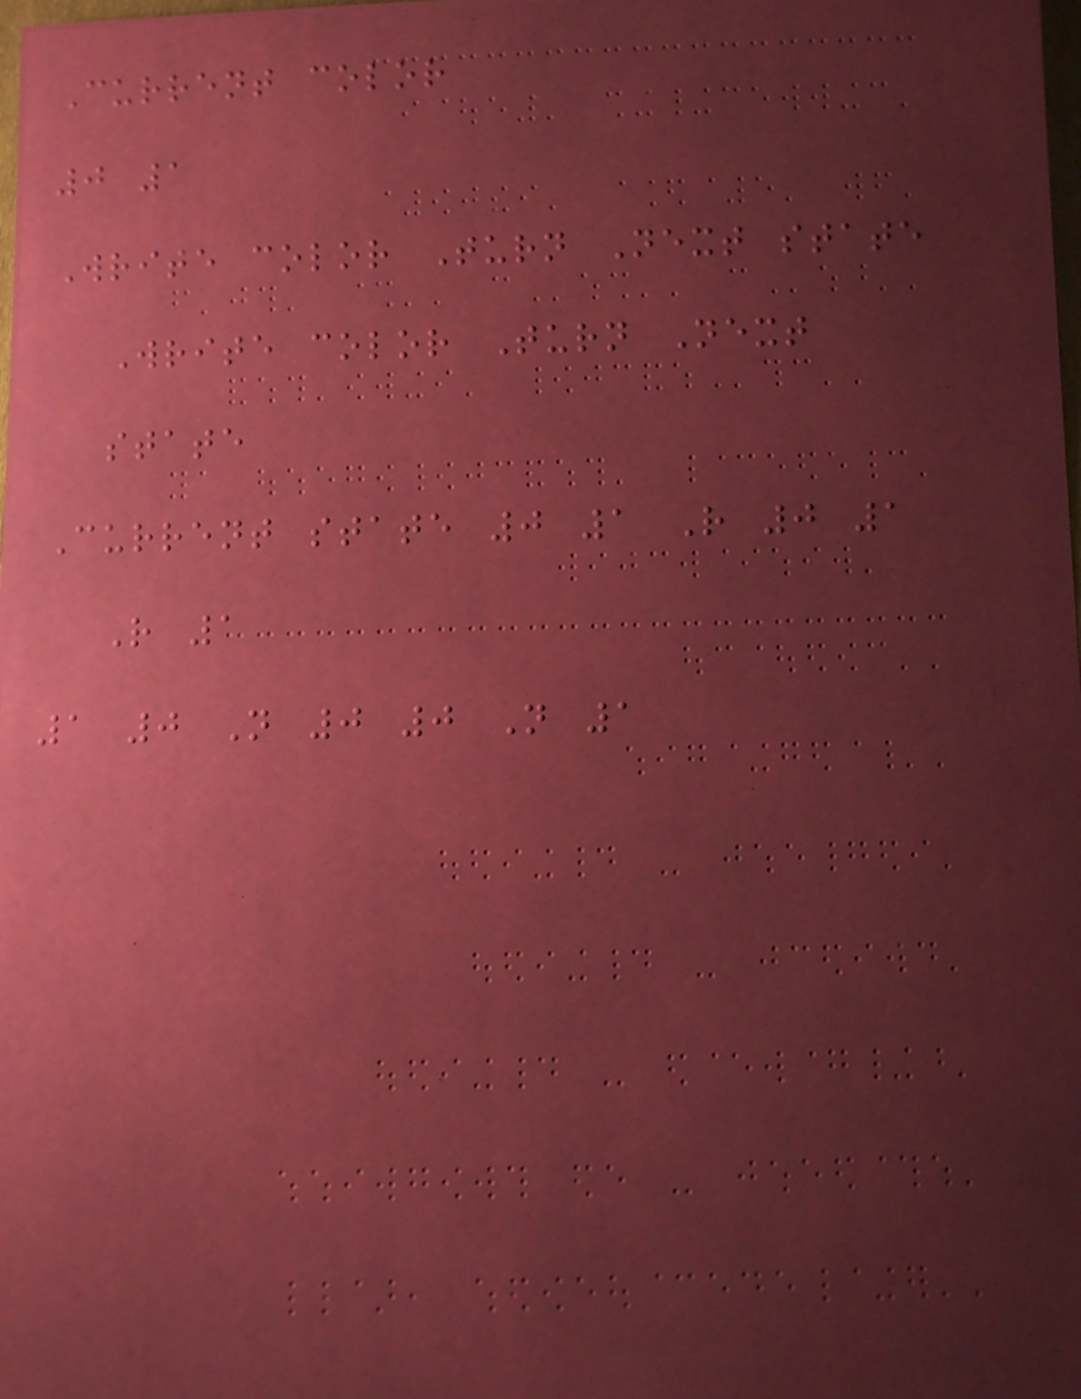Current color
0 1
Write color Turn Next state
Write color Turn Next
state
Current state 0 1 R 0 1
R 1
1 0 N 0 0 N 1
